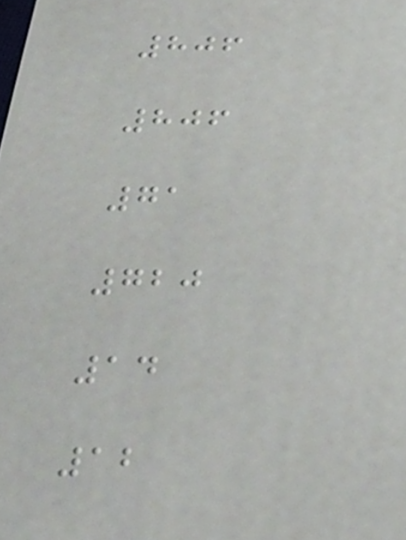806
806
71
720
14
12
